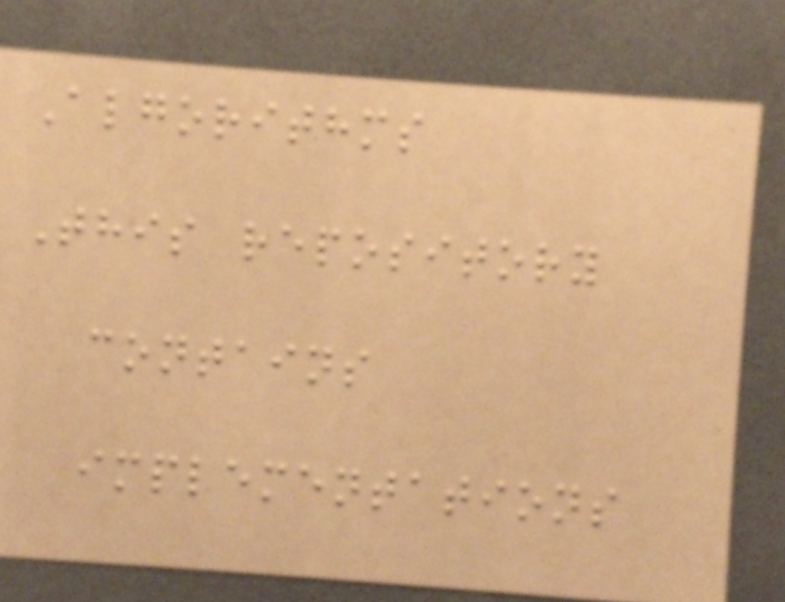Algorithms
This repository
contains
implementations
